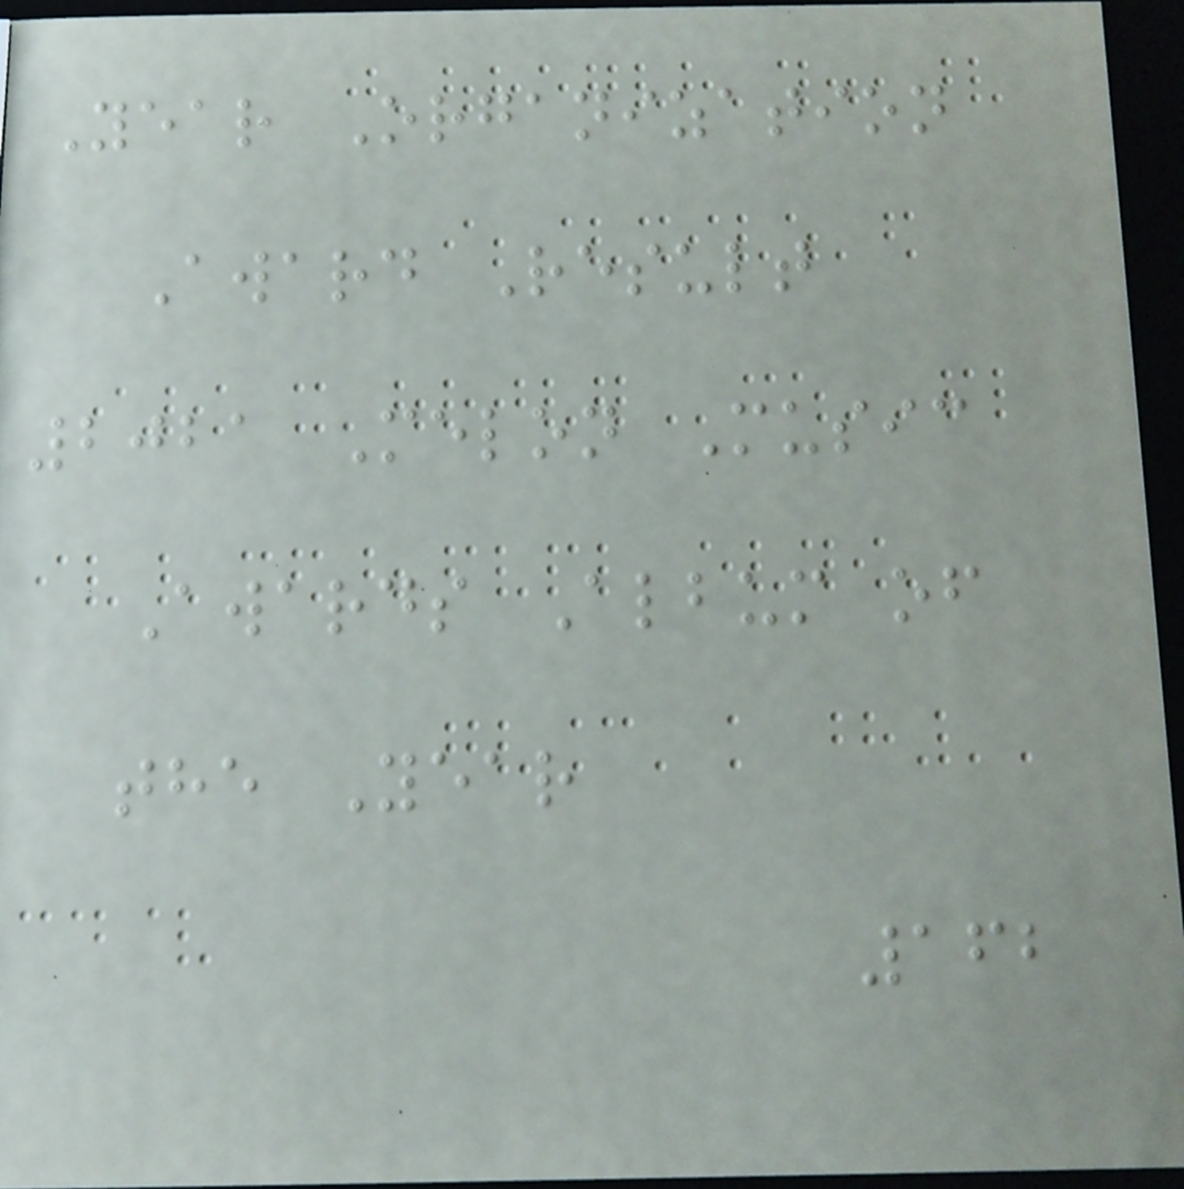Year Organization
Award Result
2021 Melon Music
Awards Album of
the Year
162
